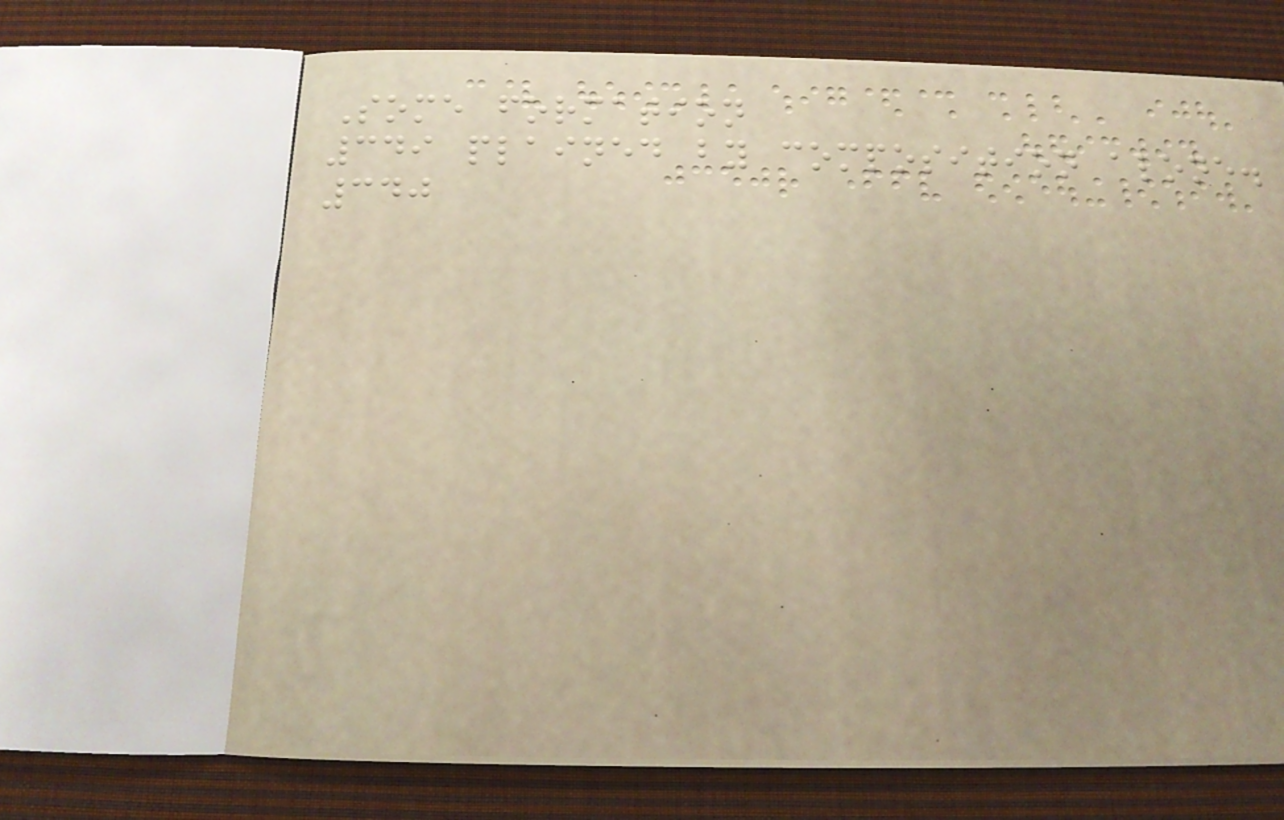Some formation
349 plained by composition alone.
340
